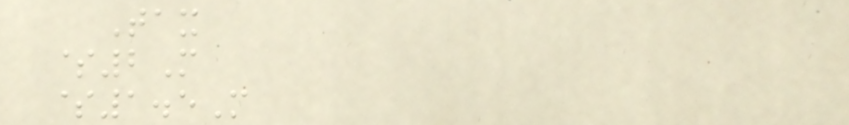Tax
$2M
$1.5M
